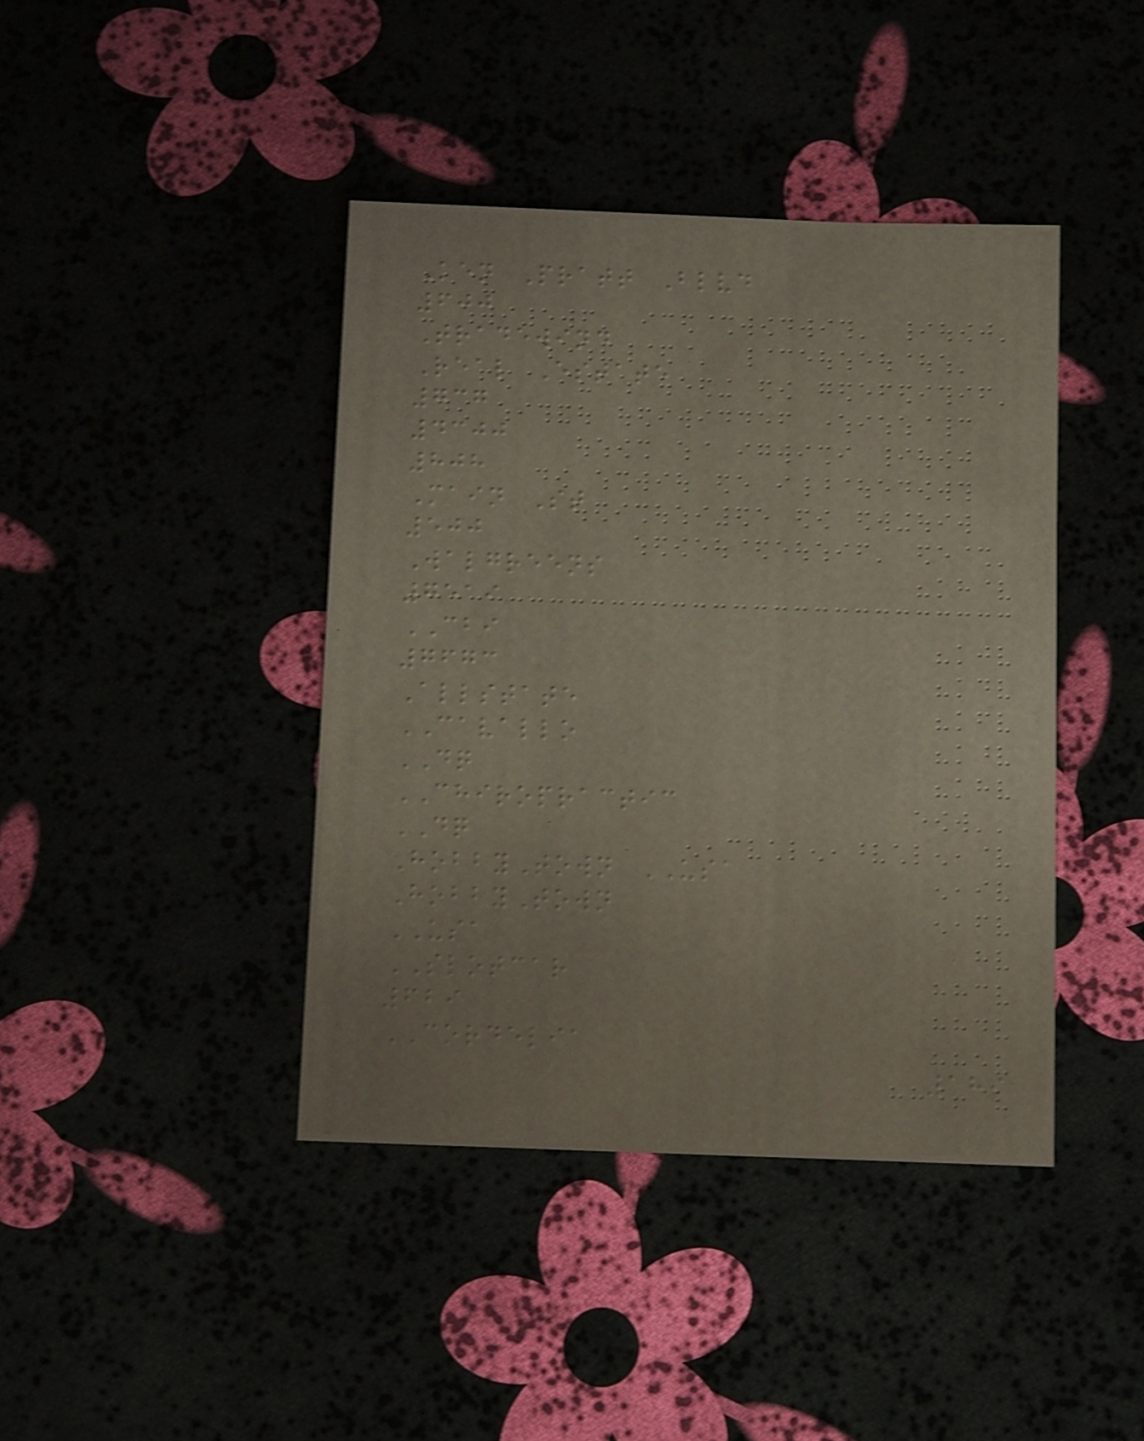Ken Pratt Blvd
600
Tradewind
Real Estate
737
4300
808
Main St
500
Walgreens
7519
CBI
7673
Allstate
CAVALLO
DQ
CHIROPRACTIC
DQ
HobbyTown USA
HobbyTown
USA
SLOTCAR
629
CORDELIA
189
